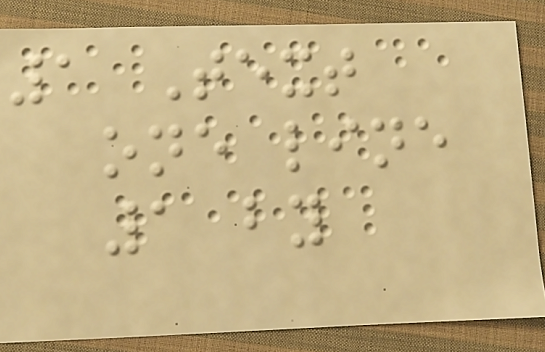1 Text
one line
1 by
